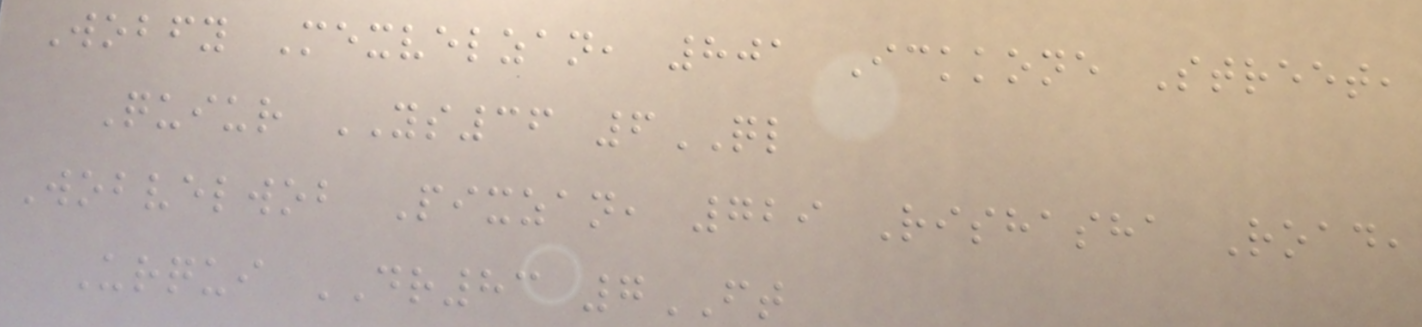Wobfy Mexvelzan, 801 Ickkone Street,
Quiur YS36 6QL
Wobvelwob Pixzan, 729 Rishasha Road,
Urqui DR83 7FT
